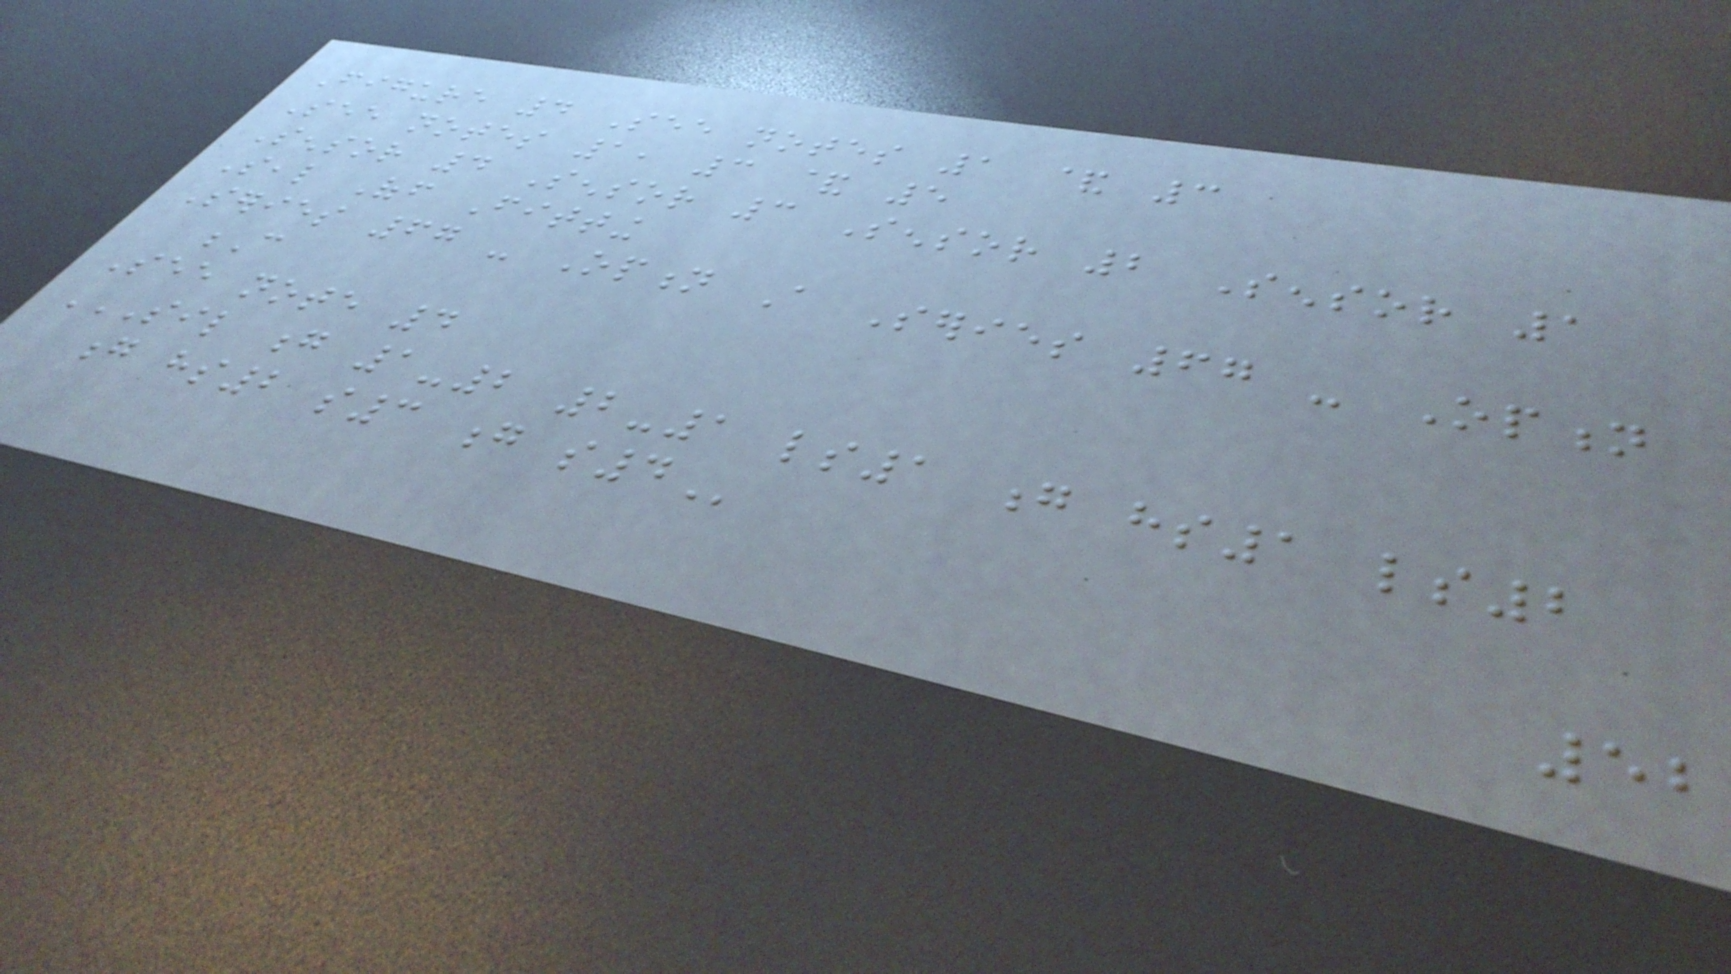Figure 4 See notes 1 & 3
See notes 1, 3 & 5
Sensor 4 Sensor 3 Sensor 2 Sensor 1
Seal Off Fitting
Series 67 - Option A Series 67 - Option
C
See note 4
SIL G 1-2 2-1 LS1 G HS1 LS2
G HS2 S3 G S4
52
